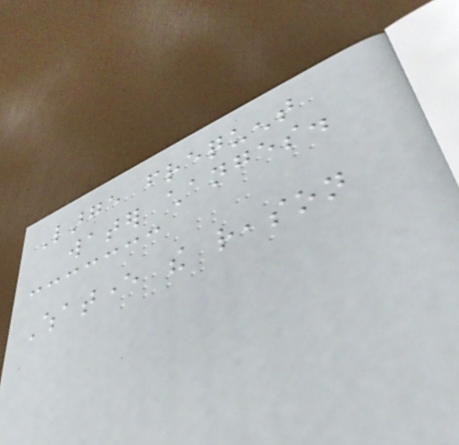Large frequent
water changes.
Whatever the reason
